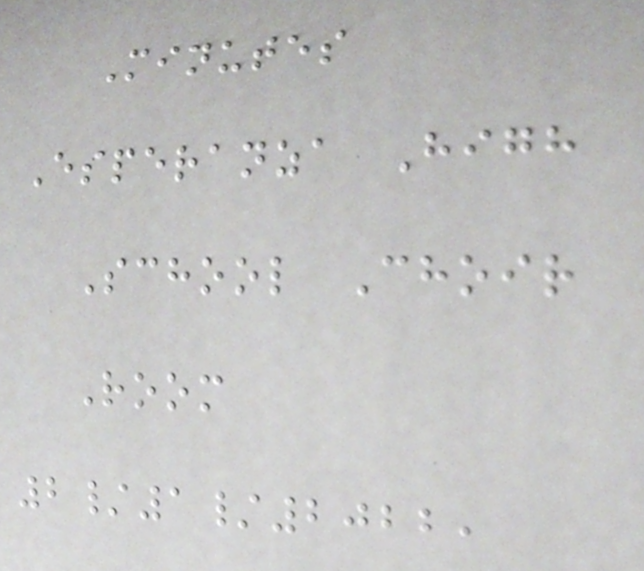Minutes
Esperanza High
School Choir
Room
2/1/2022,
